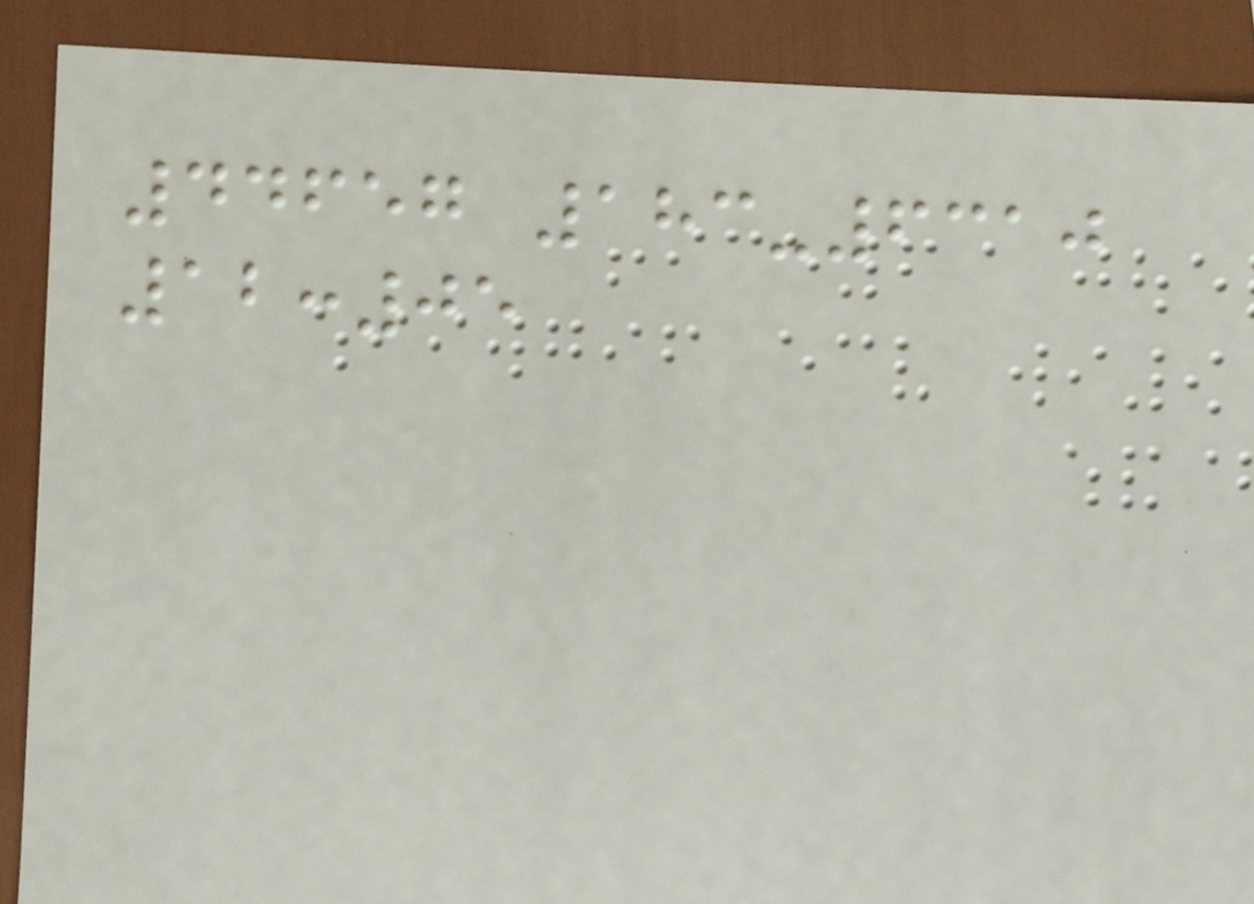44657 183-6310
12:05
